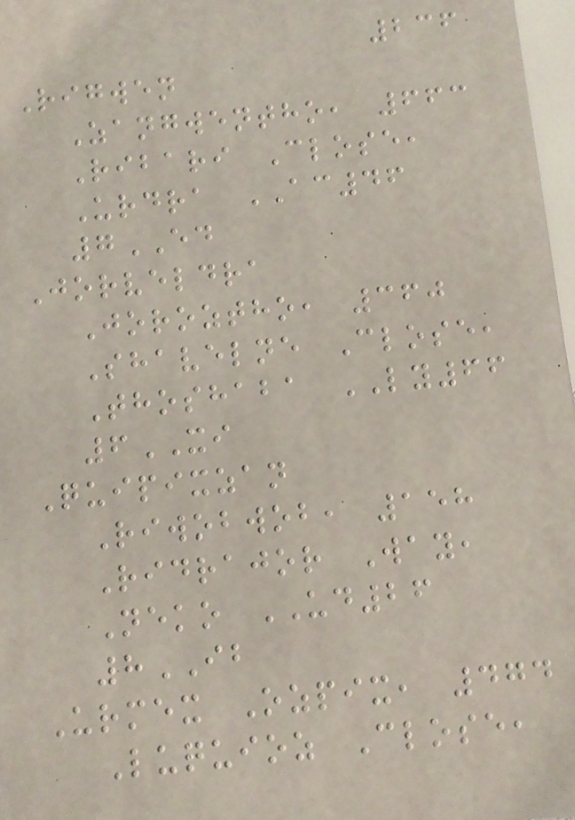236
Rigwen
Zangwentho, 663
Ribari Close,
Urdra AC46
7ED
Jorveldra
Joroztho, 360
Shavelne Close,
Thoshaba LY66
6XI
Quipixzan
Riwobwob, 158
Ridrajor Way,
Neko UD26
8IB
Urmex Ozpix, 474
Luquioz Close,
